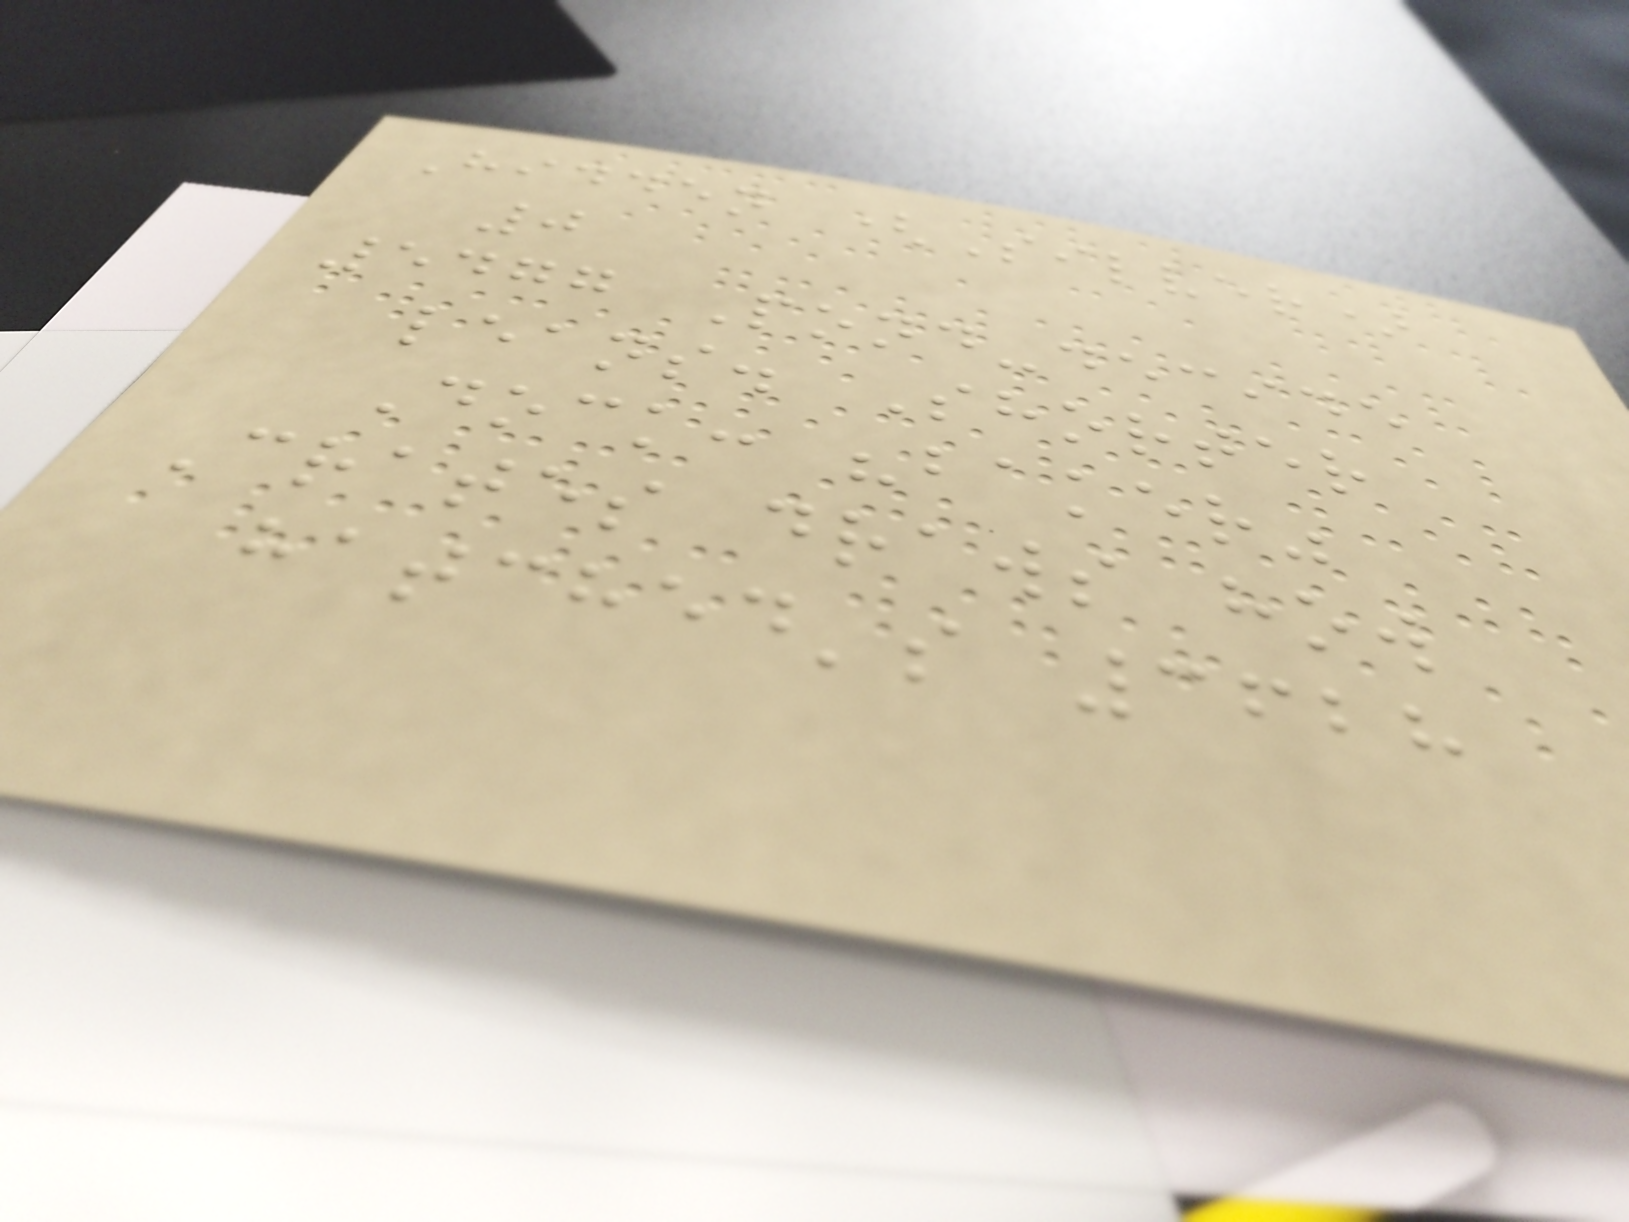Hidden (Silver)
0
5477 Pond-decide
leans. Shorter
Dock: "baker"
Crates draws how
hatched's 3628
